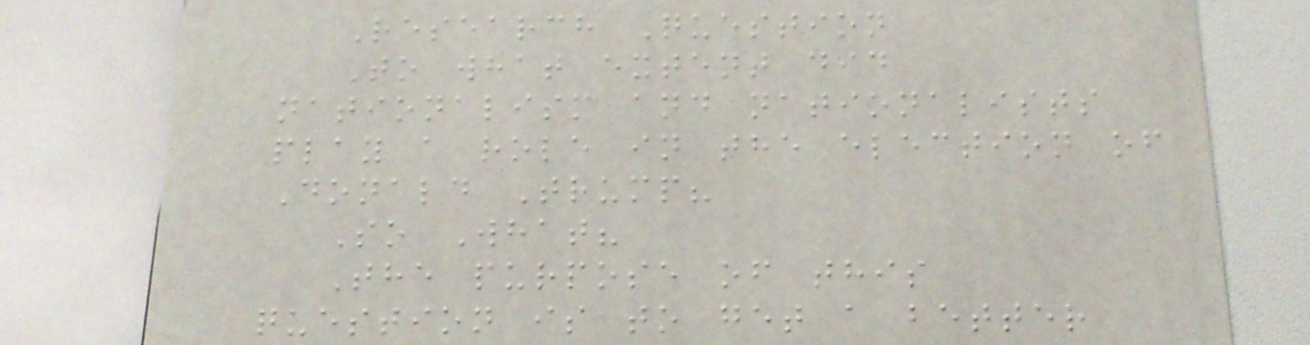Research Question
To what extent did
nationalism and nationalists
play a role in the election of
Donald Trump?
So What?
The purpose of this
question is to get a better
